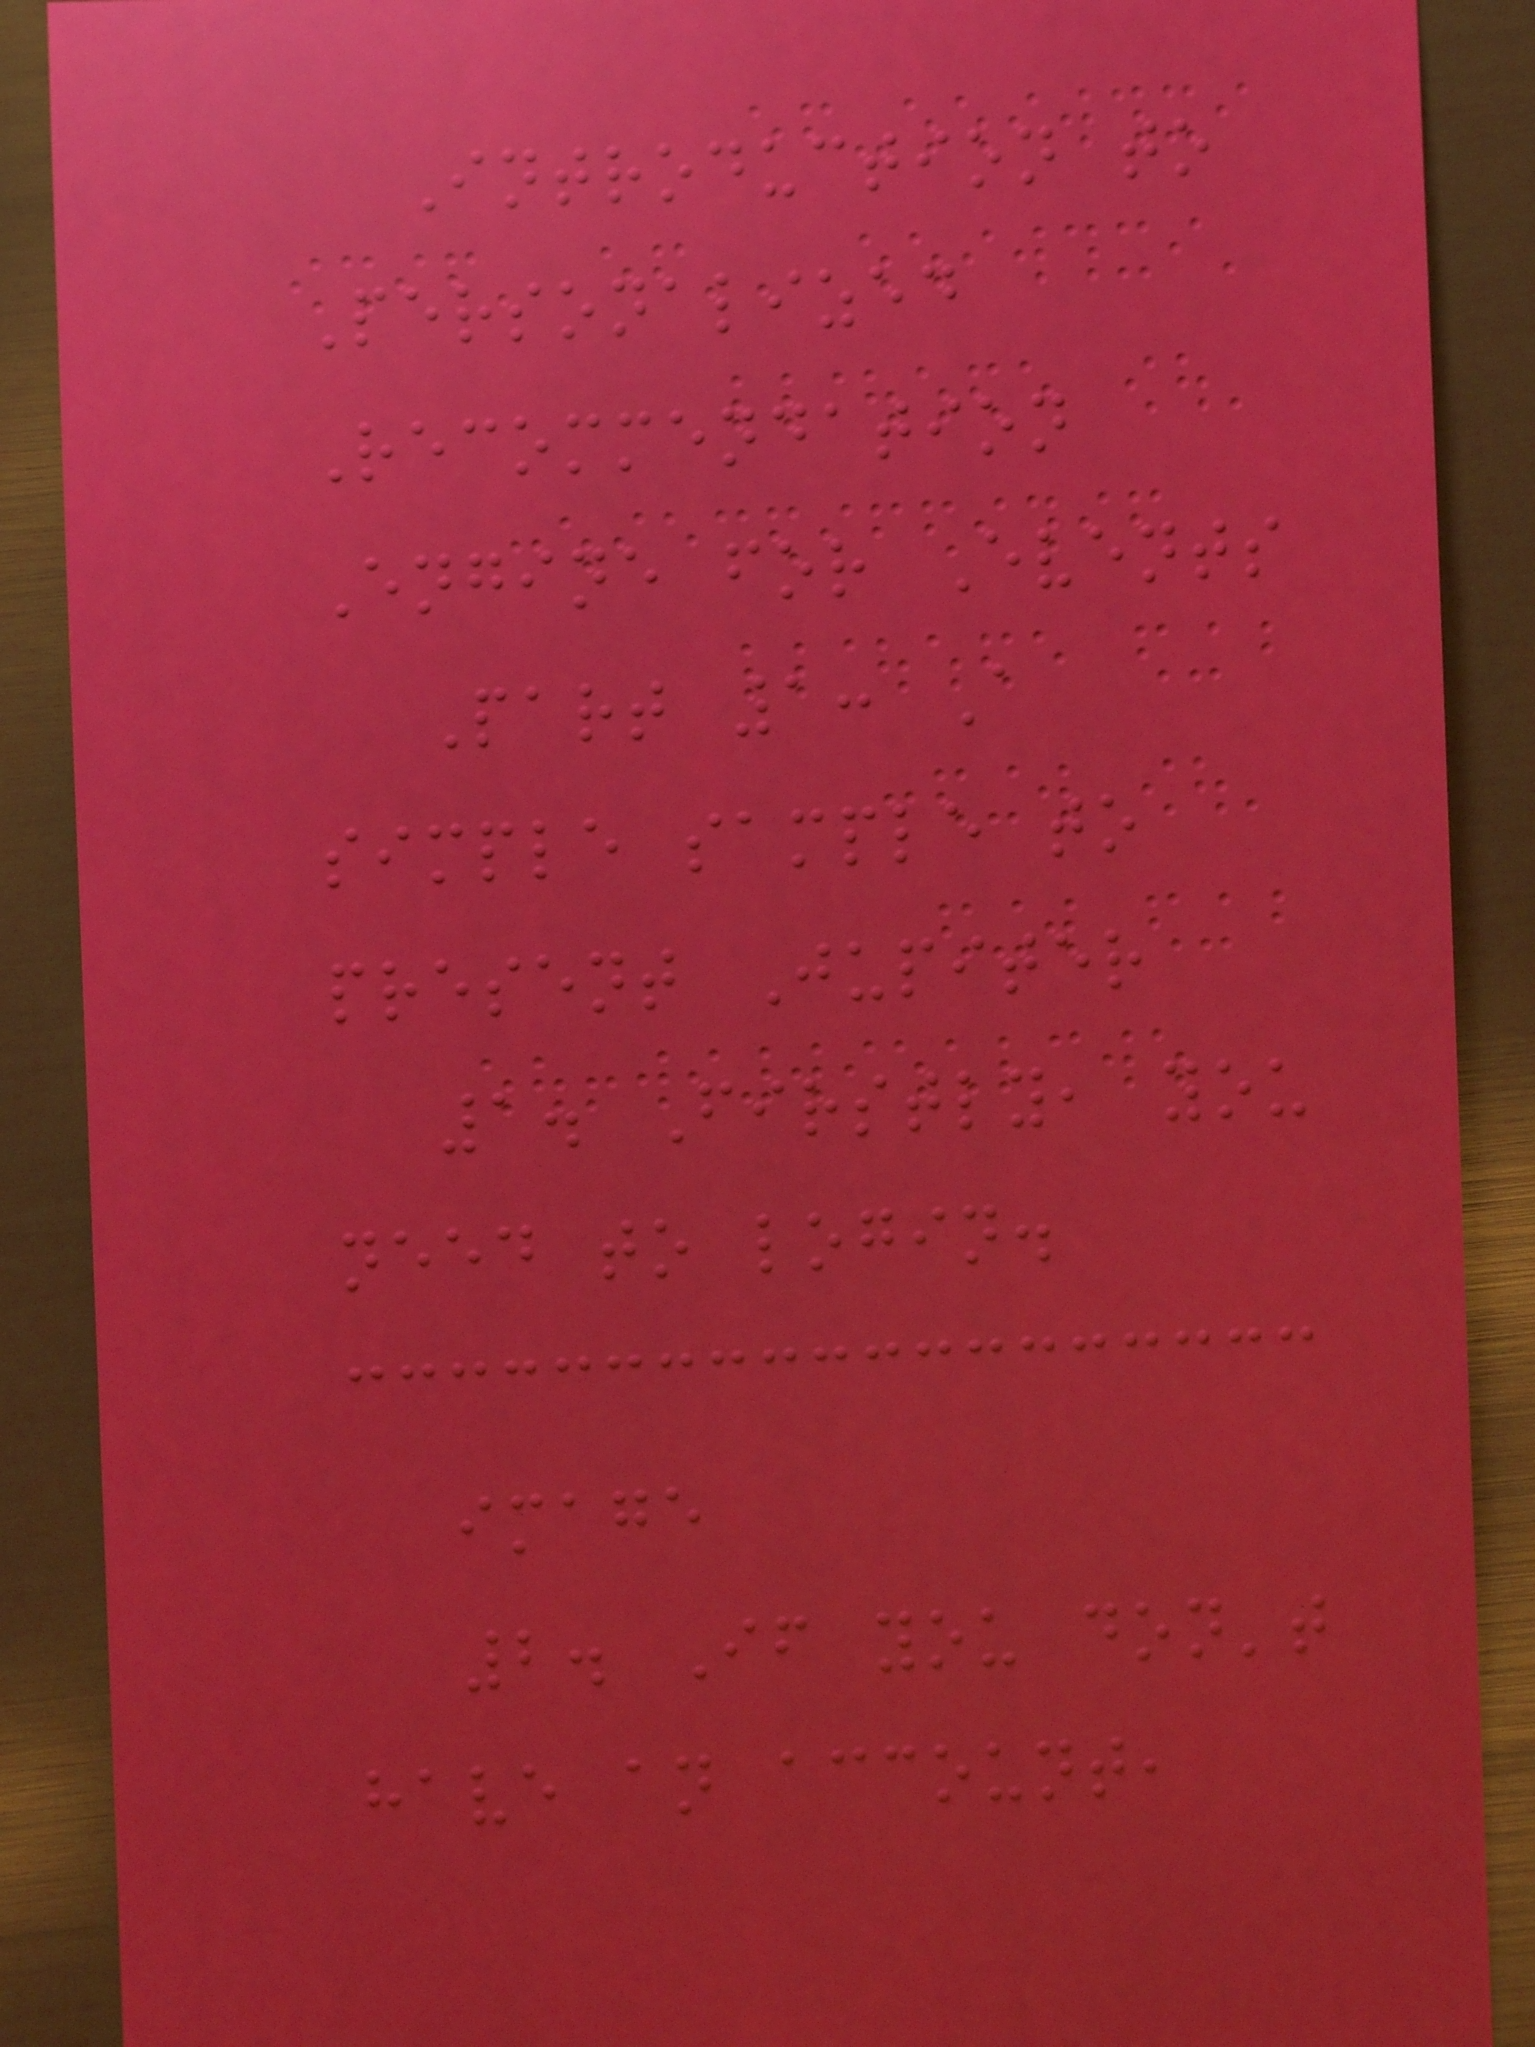Introduction to
Personalized
Recommendation
Engine for Events
Part 1: A
simple sample to
present Jupiter
1. Firstly, you
need to login.
image
2. If you don't
have an account,
